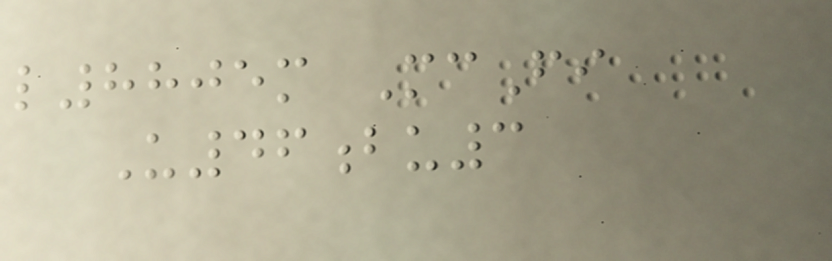l8805m McFi
U46bu3
